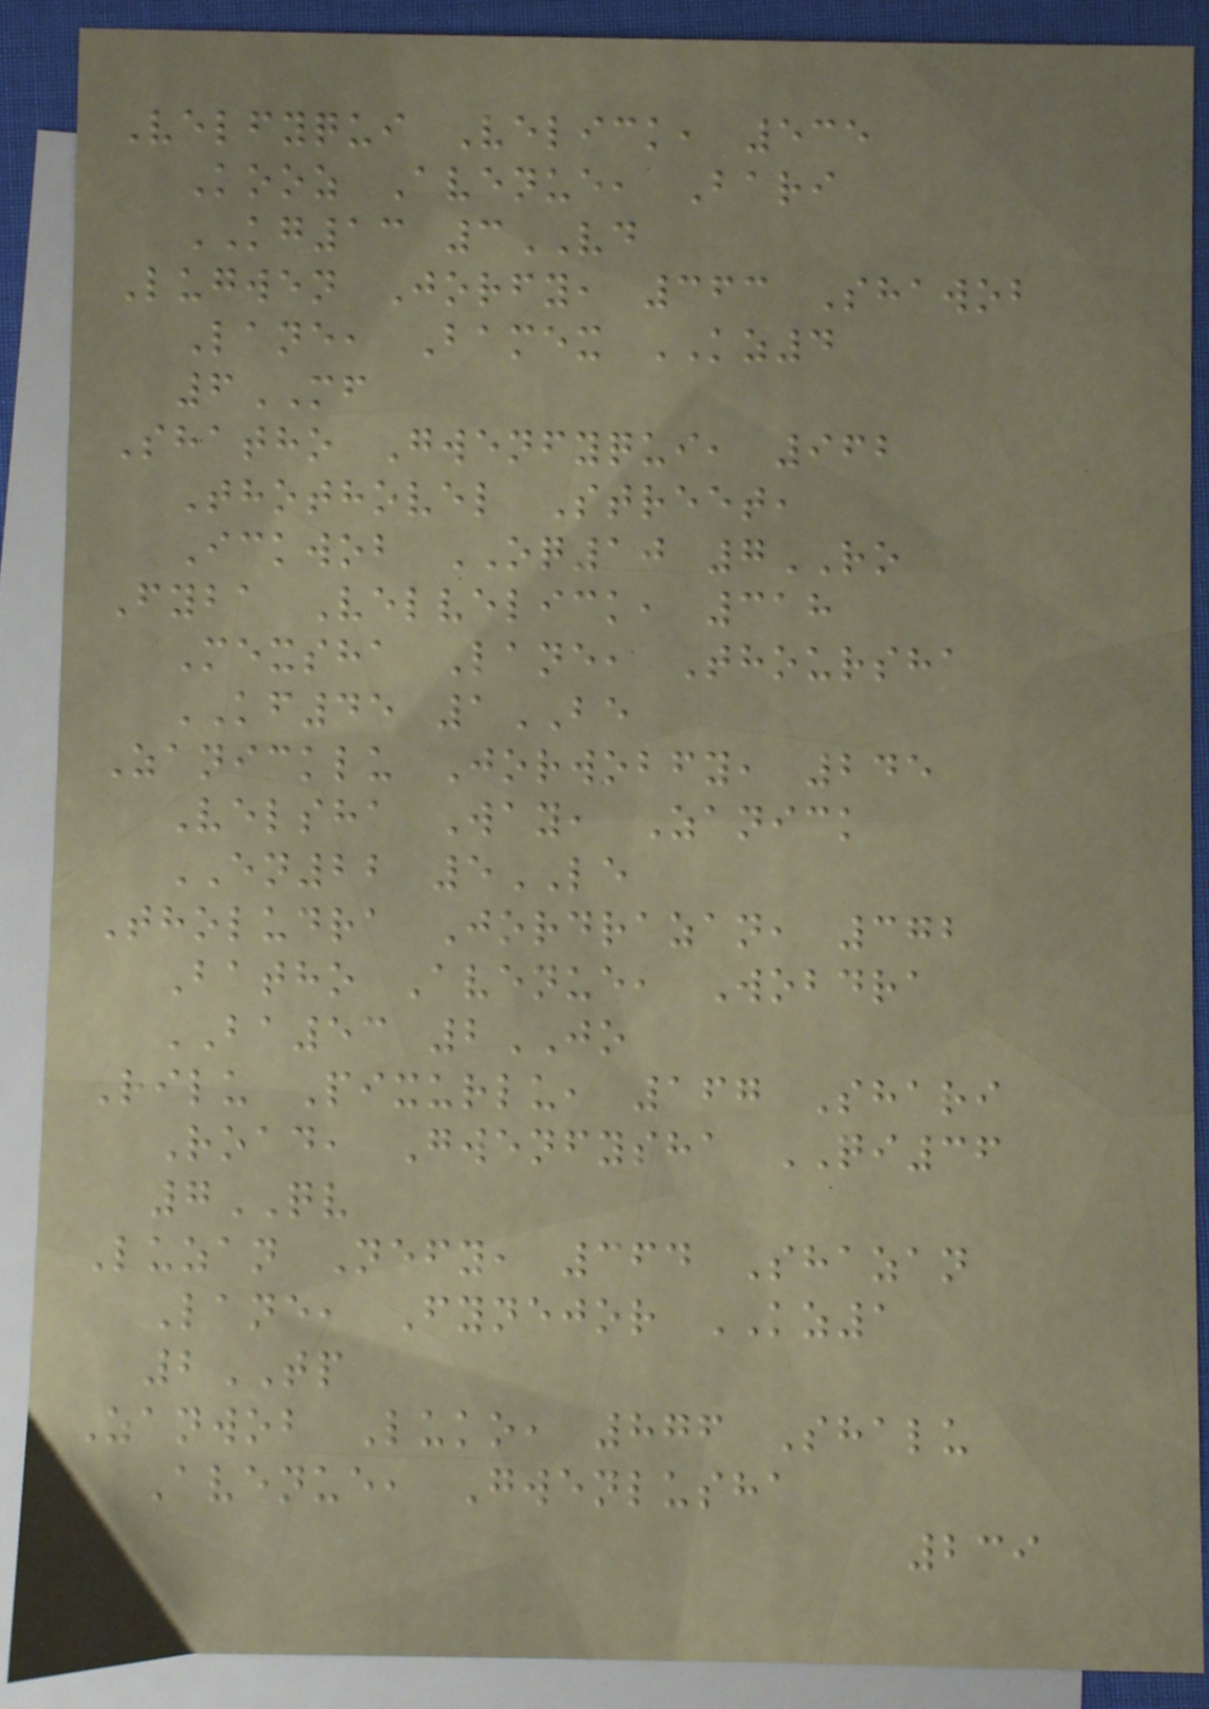Velfyqui Velick, 535
Kooz Avenue, Bari
KG13 3VD
Lugwen Jorfy, 363 Shawob
Lane, Bamex KZ4
6MF
Shatho Gwenfyqui, 962
Thothovel Street,
Ickwob OQ10 7RO
Fyba Velvelick, 318
Mexsha Lane, Thoursha
KF45 1BE
Zanicklu Jorwobfy, 245
Velsha Way, Zanick
EN22 5LE
Tholudra Jordrazan, 372
Batho Avenue, Wobdra
BA53 2JO
Rilu Pixurlu, 167 Shari
Road, Gwenfysha QI36
7QV
Luzan Nefy, 364 Shazan
Lane, Fynejor KZ1
2TP
Zanwob Luko, 876 Shalu
Avenue, Gwenlusha
239
